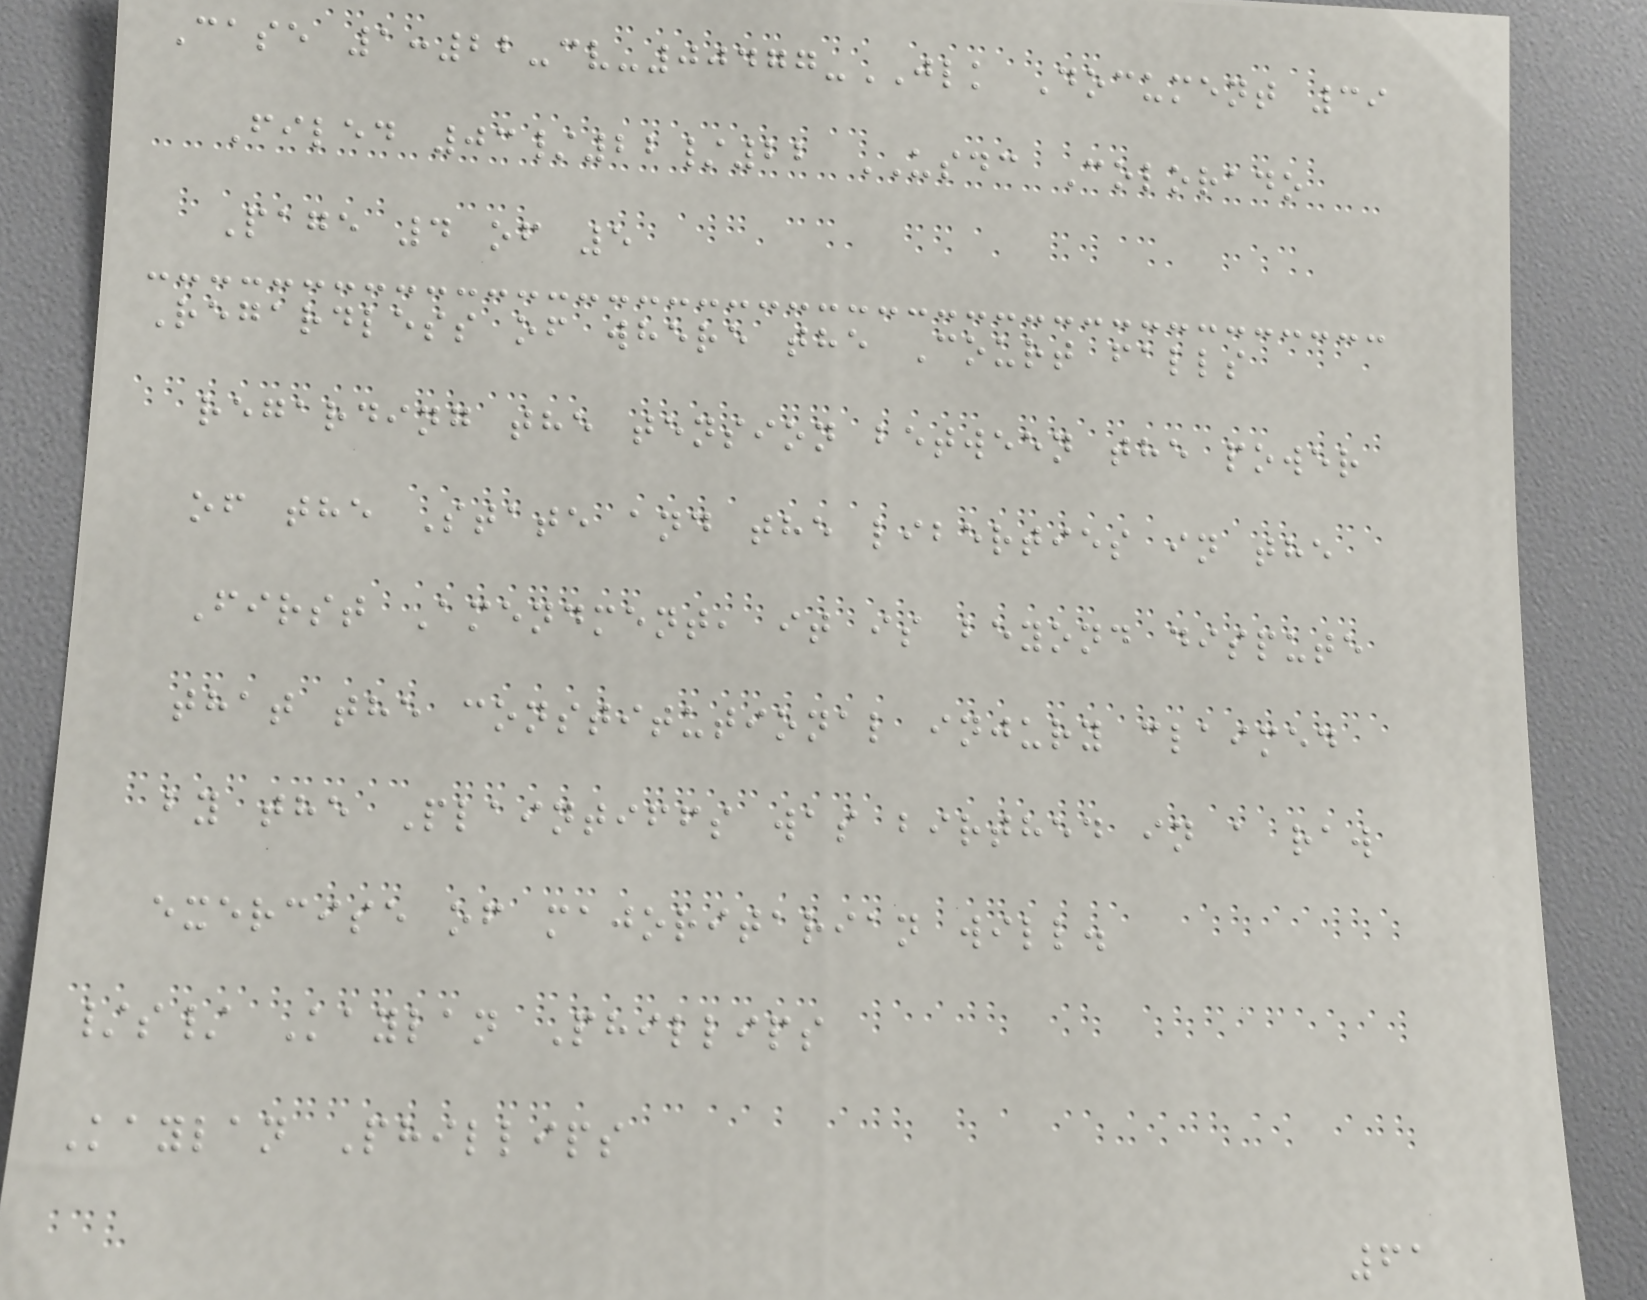Case 1:22-cv-00477-JLK Document 39
Filed 03/22/22 USDC Colorado
Page 4 of 5
Regardless of where the Court falls
regarding the tension between the power
of the State and the liberties in the
First Amendment, it is beyond dispute
that the constitutional injury claimed
by the Plaintiffs was birthed in a raw
exercise of majoritarian will.
/s/ Kaylan Phillips
Kaylan Phillips
61
